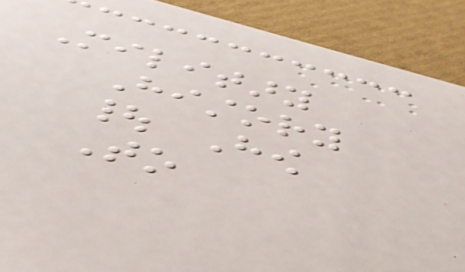Military
History
| How
To
